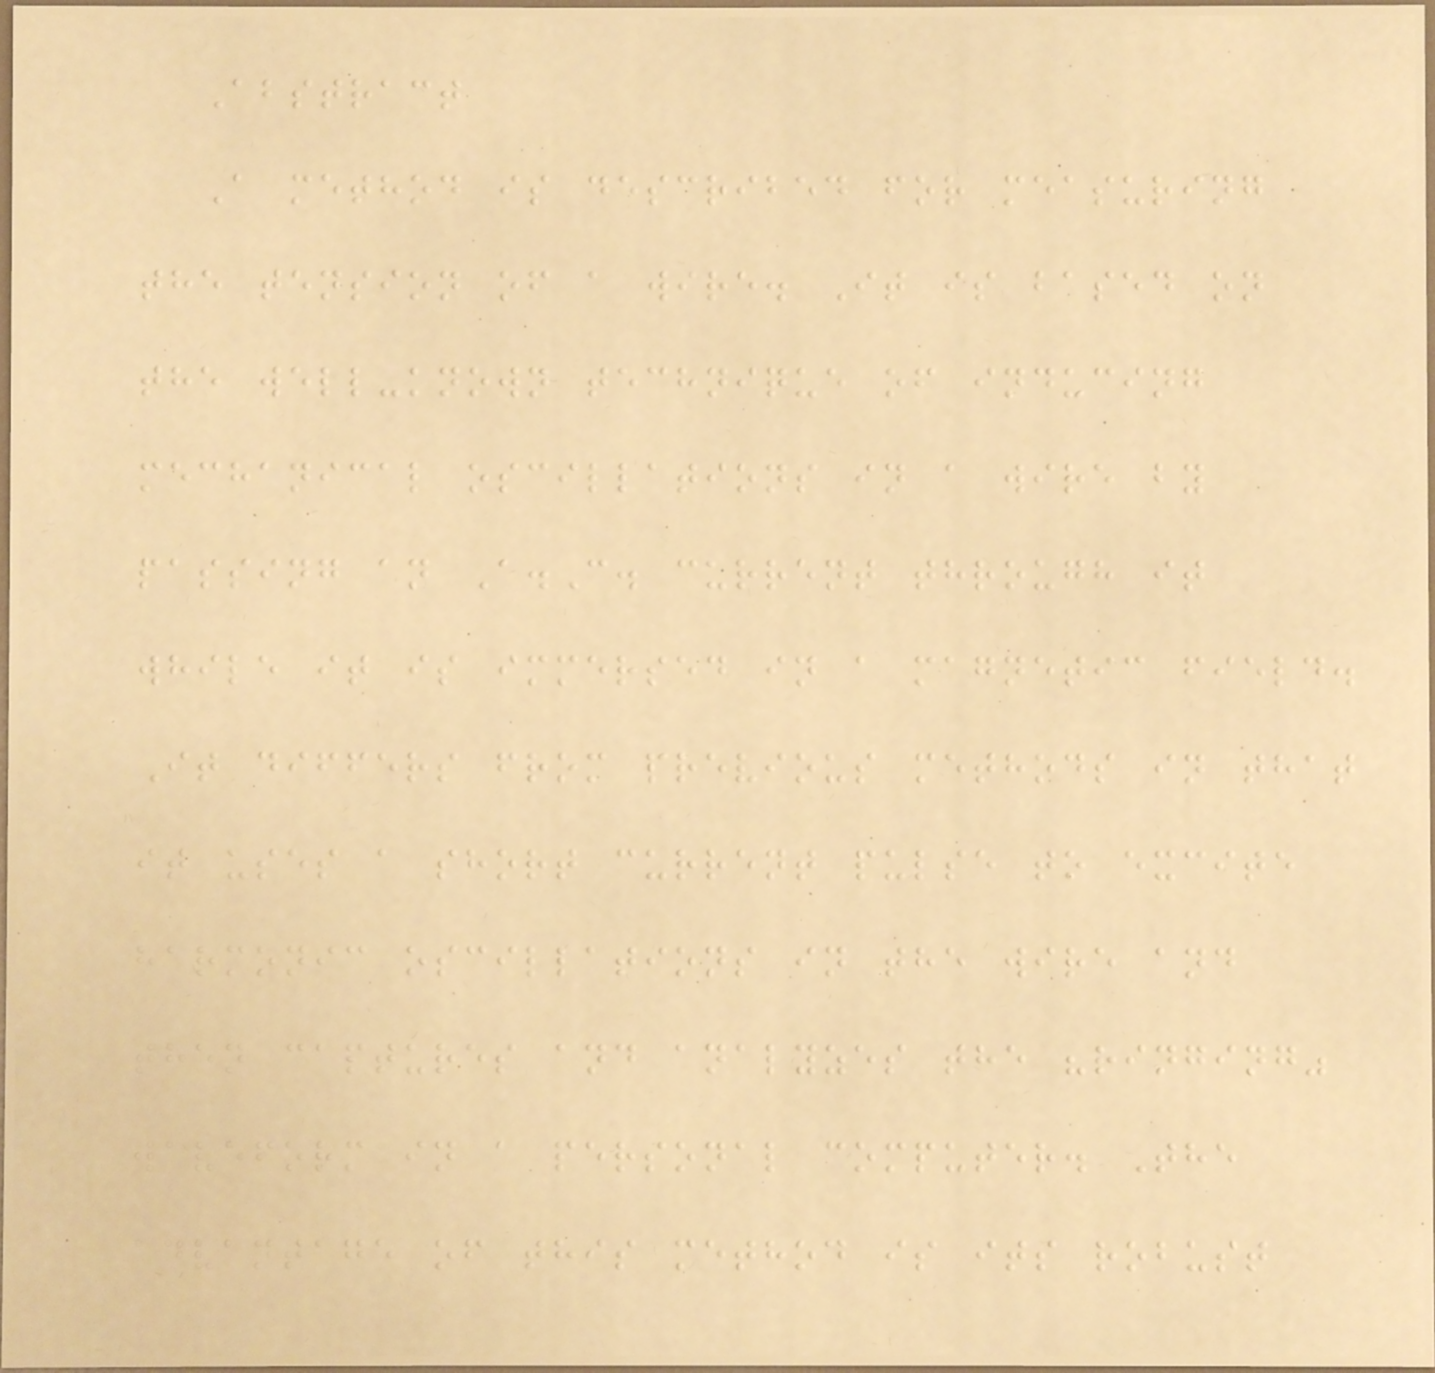Abstract
A method is described for measuring
the tension of a wire. It is based on
the well-known technique of inducing
mechanical oscillations in a wire by
passing an A.C. current through it
while it is immersed in a magnetic field.
It differs from previous methods in that
it uses a short current pulse to excite
harmonic oscillations in the wire and
then captures and analyzes the "ringing"
waveform in a personal computer. The
advantage of this method is its robust
